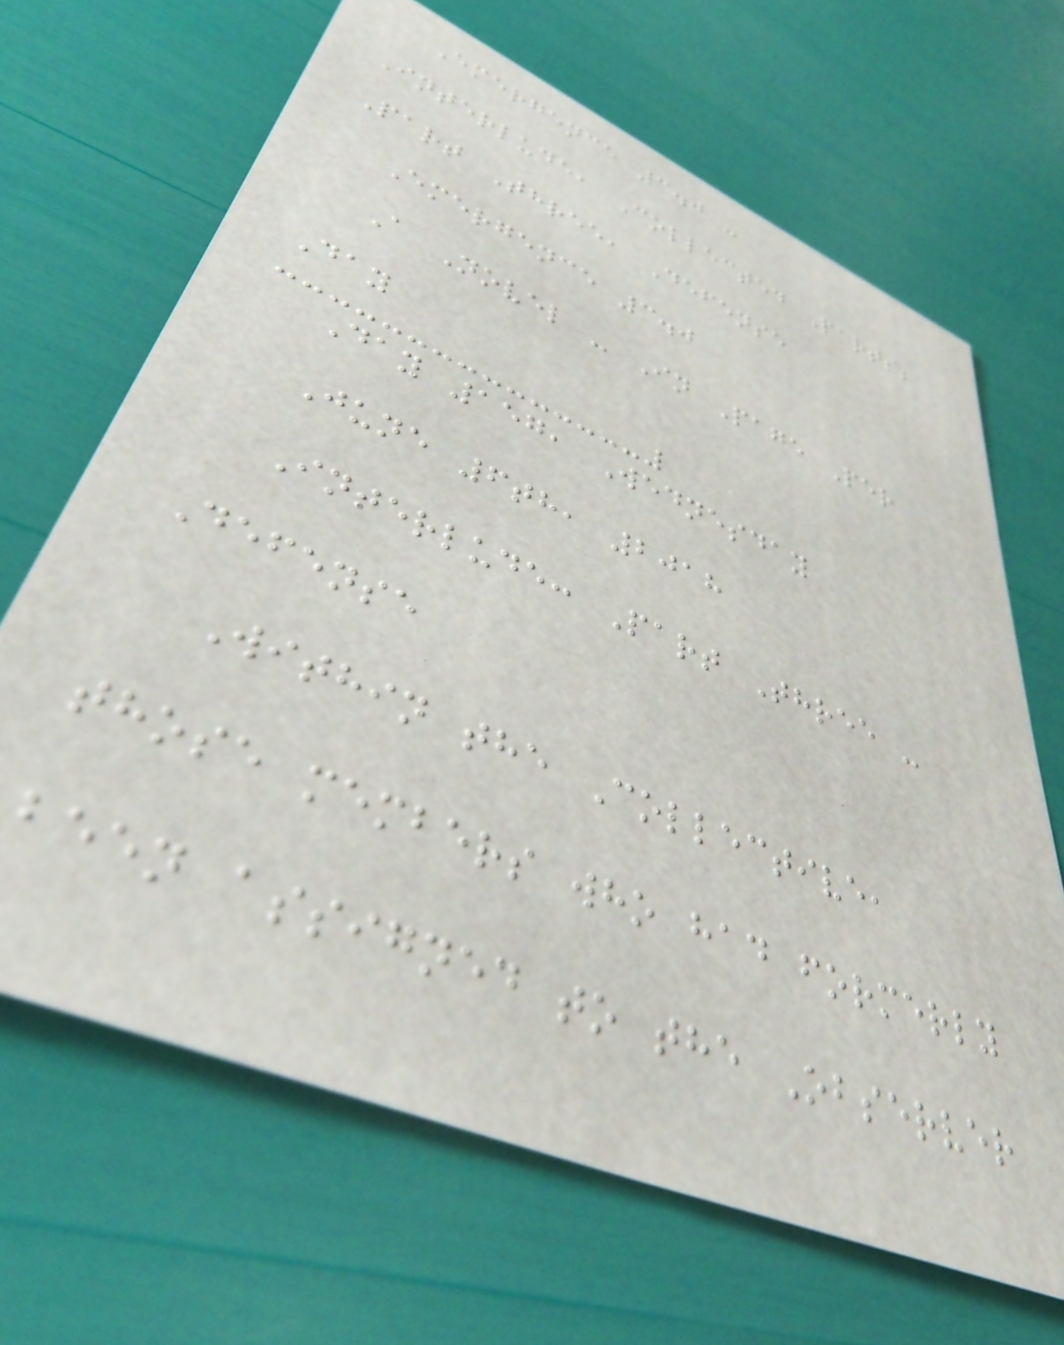Emergence 3.0 -
Interlude, Collected Parts;
Part Three, Defense
Emergence 3.0
A Novel - In Page Per
Day
Day 157, Wednesday
June 6th, 2018
Interlude: Part Three -
Defense
Within the Collective,
those members who had formerly
been assigned to the Observer
